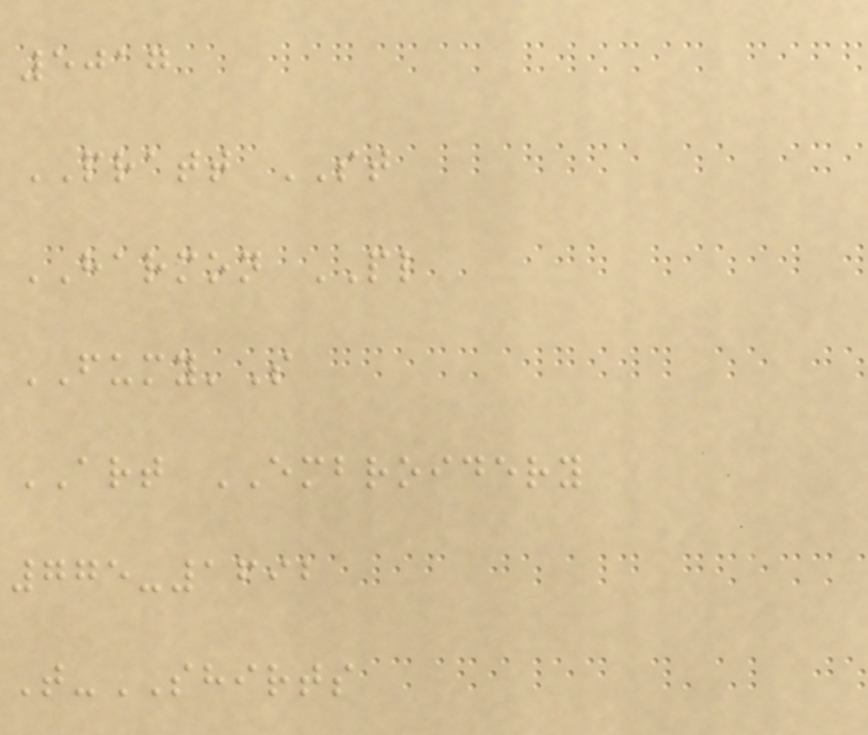5017
PRATT ST
HARMON PL
FUMY'S
ART EMBROIDERY
775-1692
T-SHIRTS
